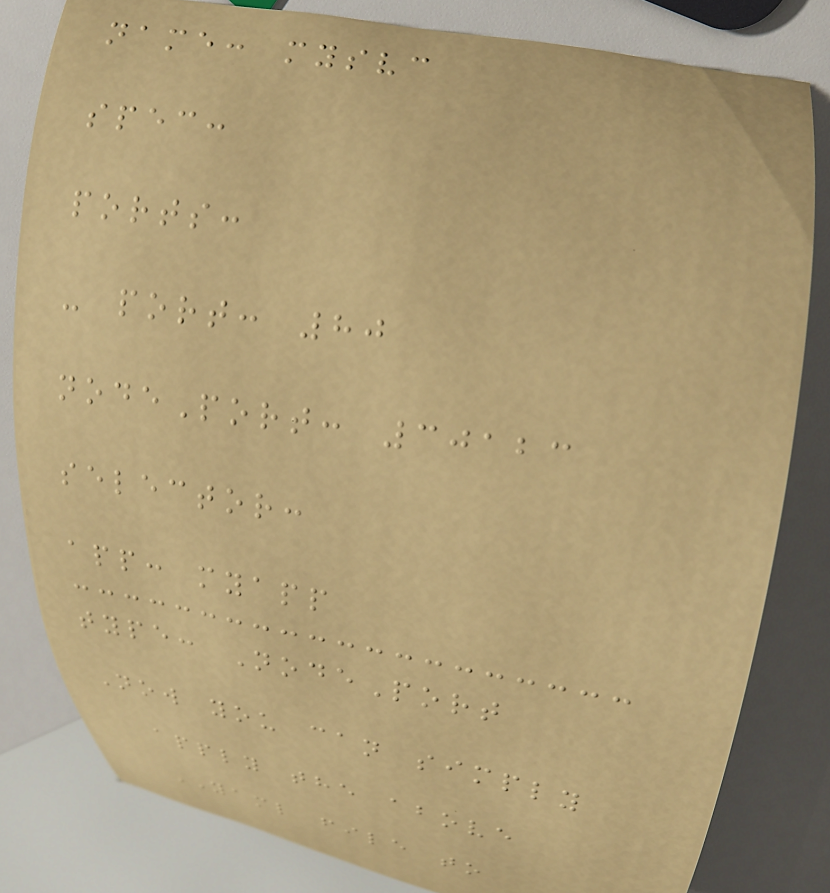name: mysvc
spec:
ports:
- port: 80
nodePort: 30123
selector:
app: myapp
type: NodePort
Now you can simply
apply the above
YAML file to
